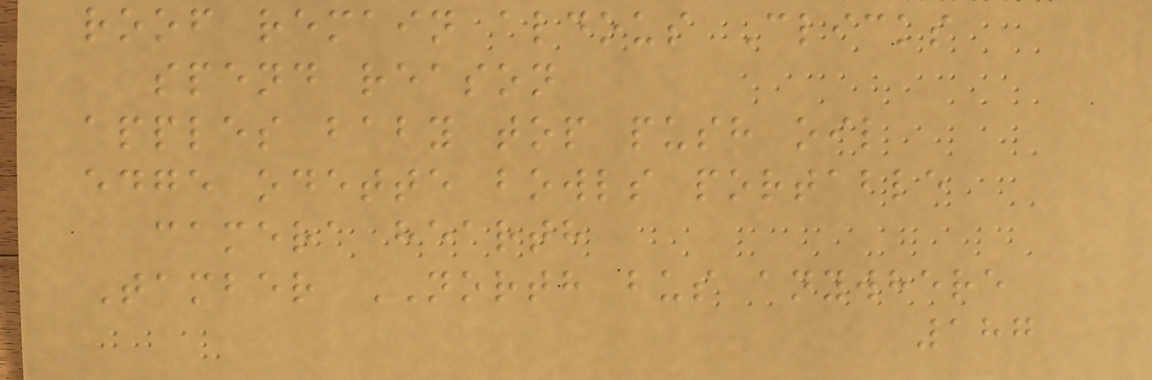roof remain aldous Clicks
spend reason
apples baby top push oil
edge odette bowls portable
camera hearth
Tamber NORTH bus anywhere
187
